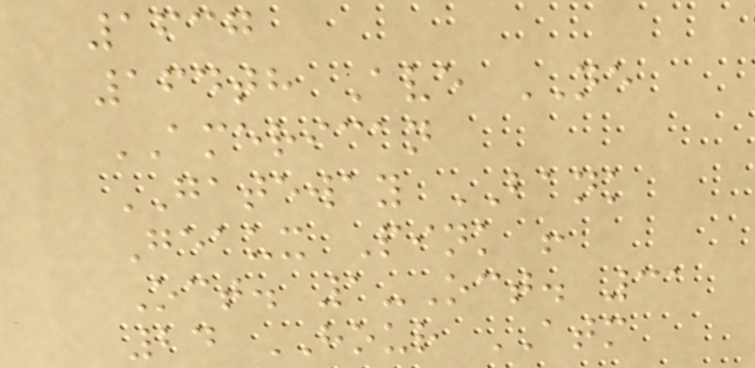1637
164th Ave NE
AMERICAN
GATEWAY BANK
Geaux Pink !
Oct. 1-Oct. 31
24 HOUR ATM
